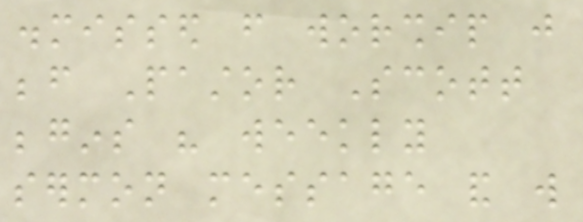dismissed from worship just
before Pastor Scott
begins his weekly
sermon message and will
